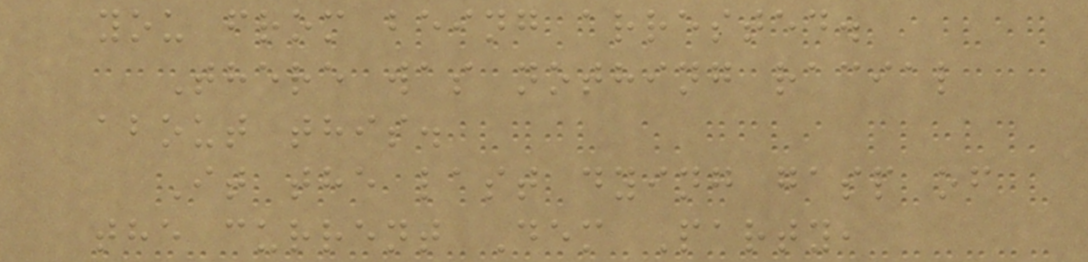you from being arrested.
There was nothing racial
about this.
It the last dying gasp of
the current Dem Party,
